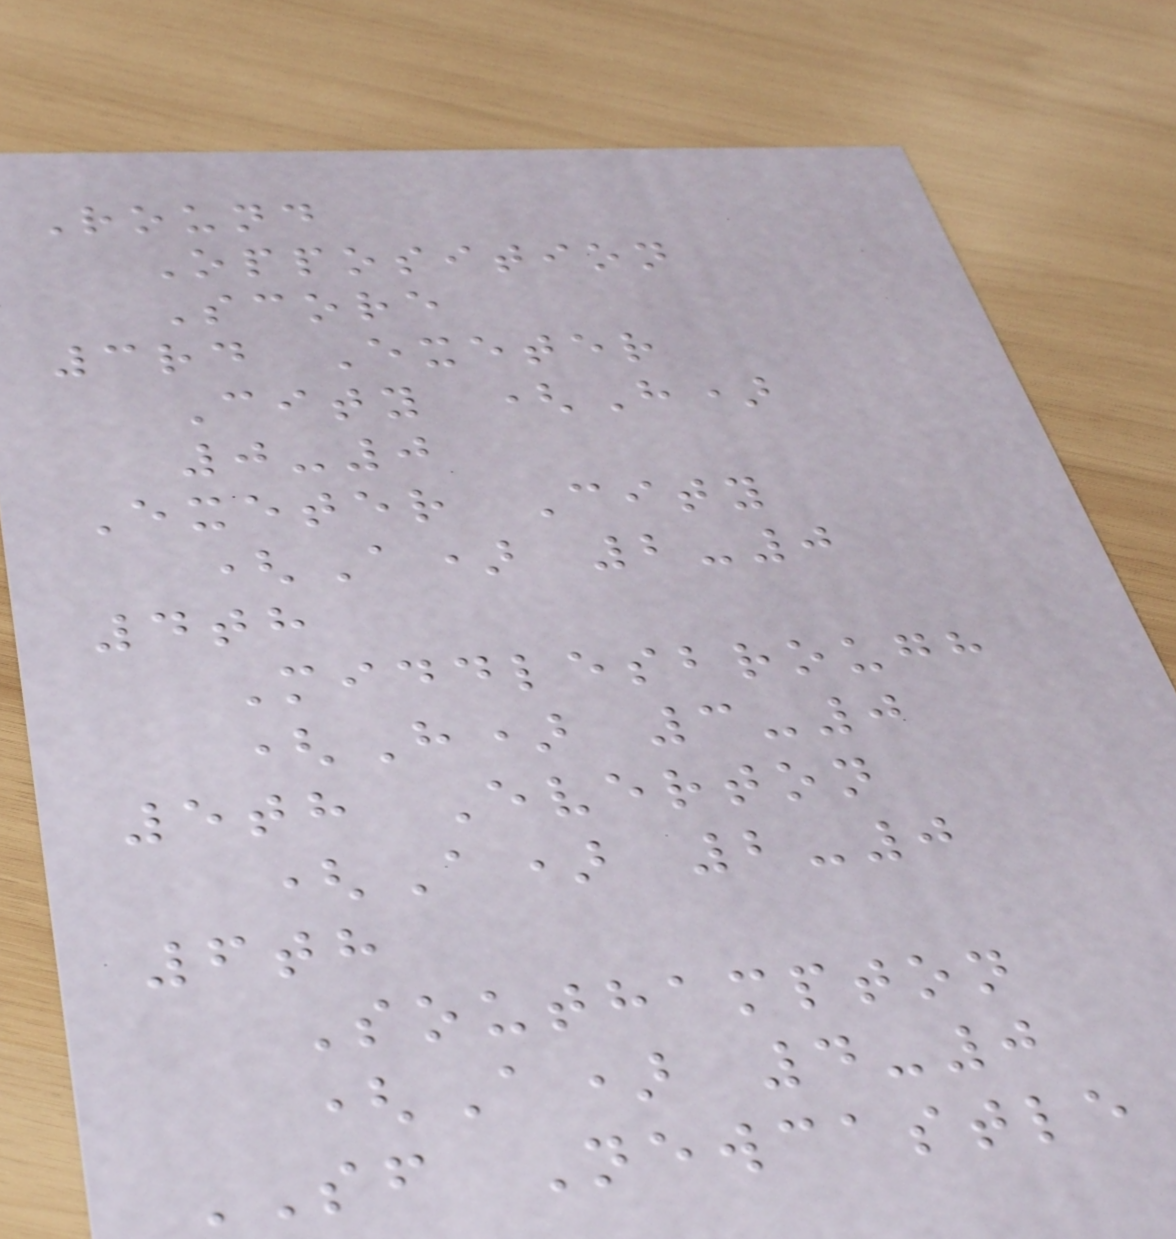Round
Opposition
Score
3rd Exeter
City (H)
0-0
Exeter City
(A) 2-0
4th
Middlesbrough
(H) 3-0
5th Everton
(A) 2-0
6th
Southampton
(A) 4-0
SF Newcastle
